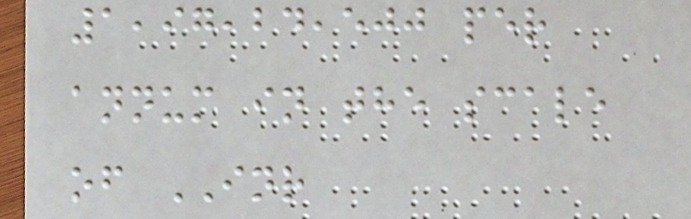1,97,24,500 per
annum in the scale
of INR
